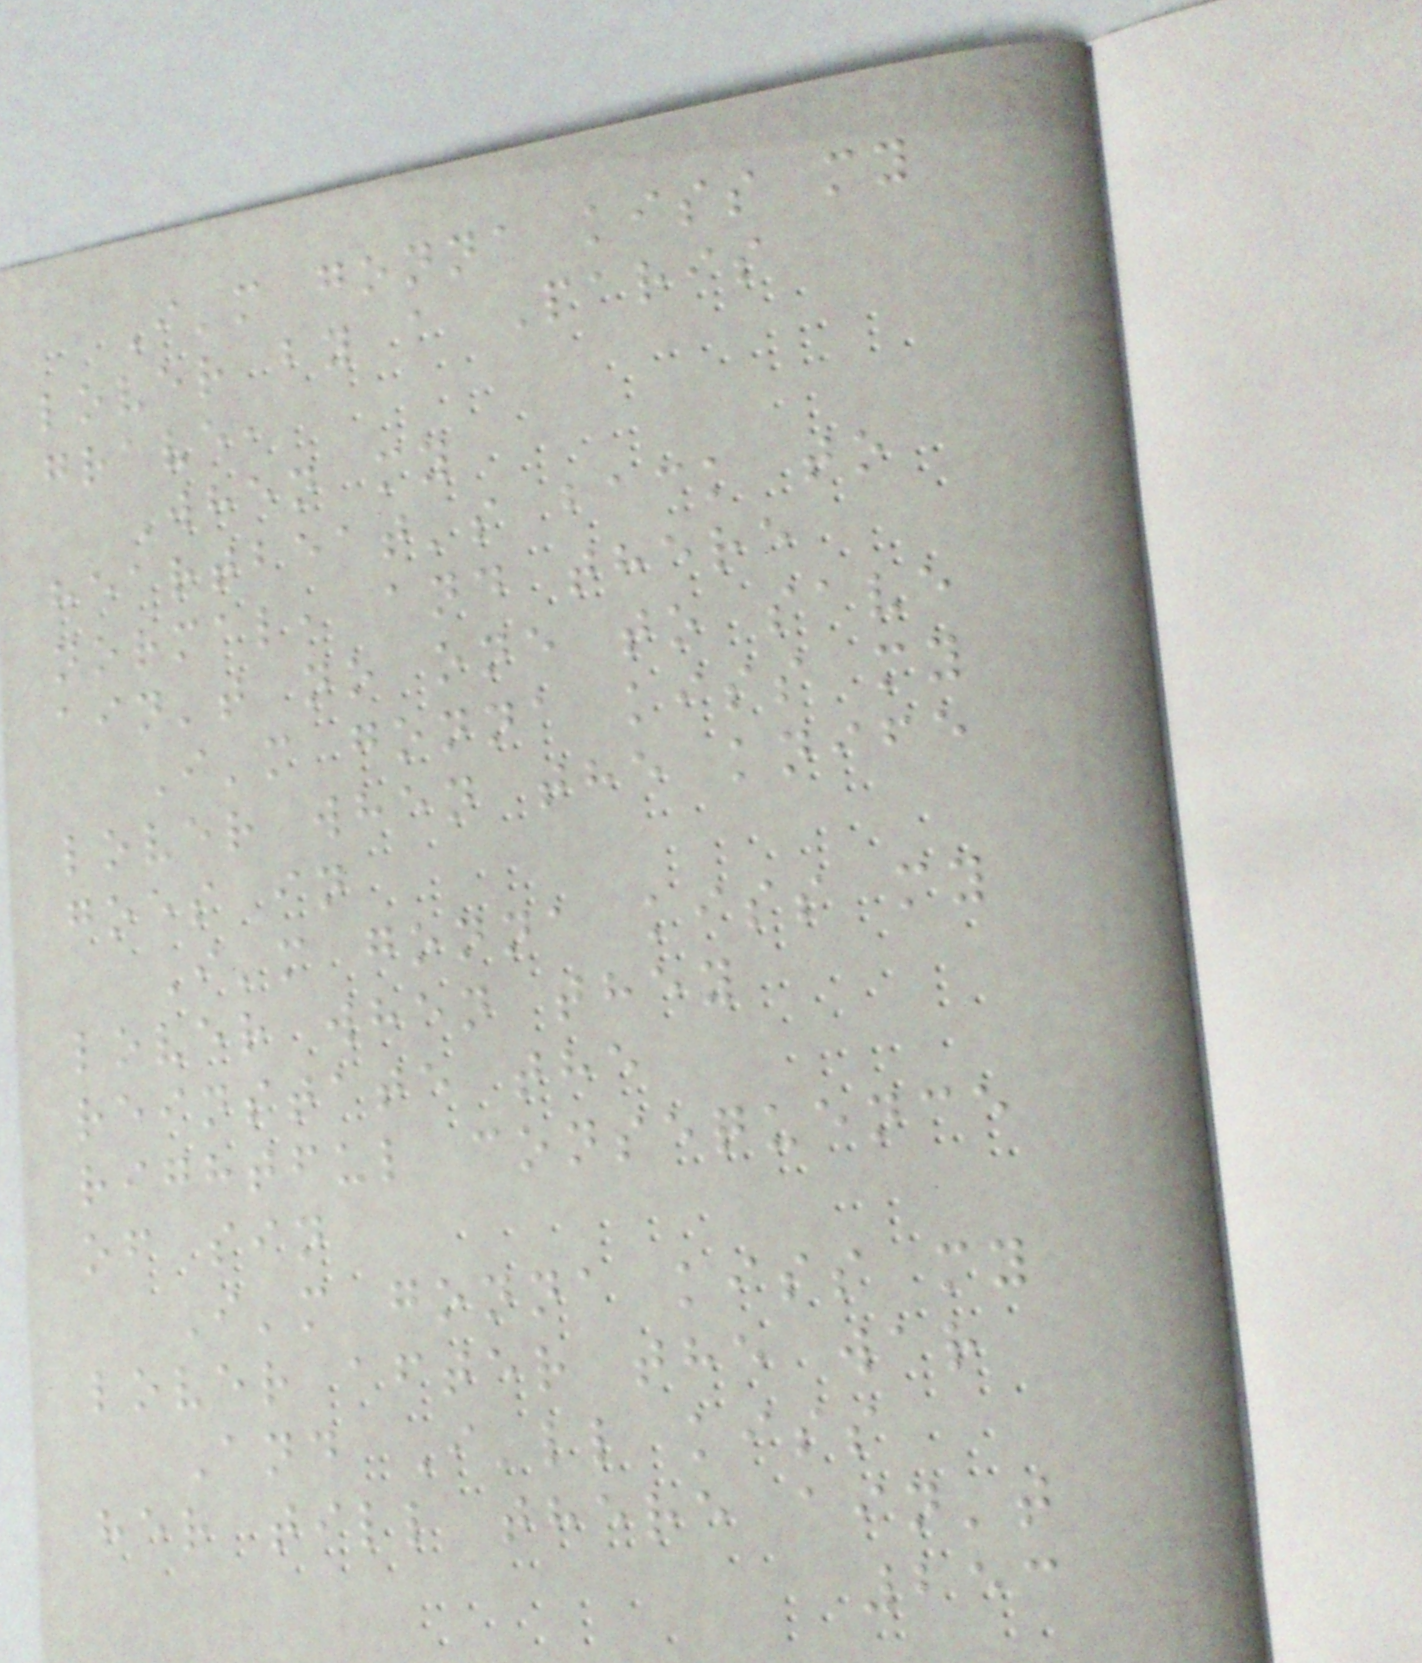I'm gonna kiss my
lover by a Paris
grave,
When my
heartbeat's back to
normal, and there
ain't no one to save
I'm gonna kiss my
lover when the knife
goes in
I'm gonna kiss my
lover when they
reinstate the
rightful consequence
of sin
I'm gonna kiss my
lover after the war
And I'll kiss
her till there ain't
253
